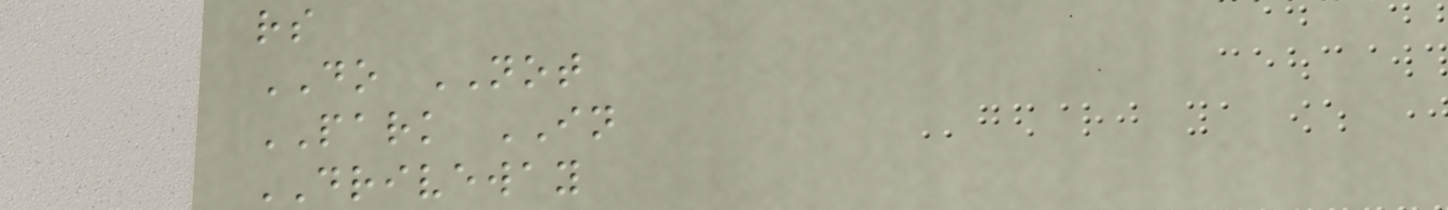rs
DO NOT
PARK IN
DRIVEWAY
